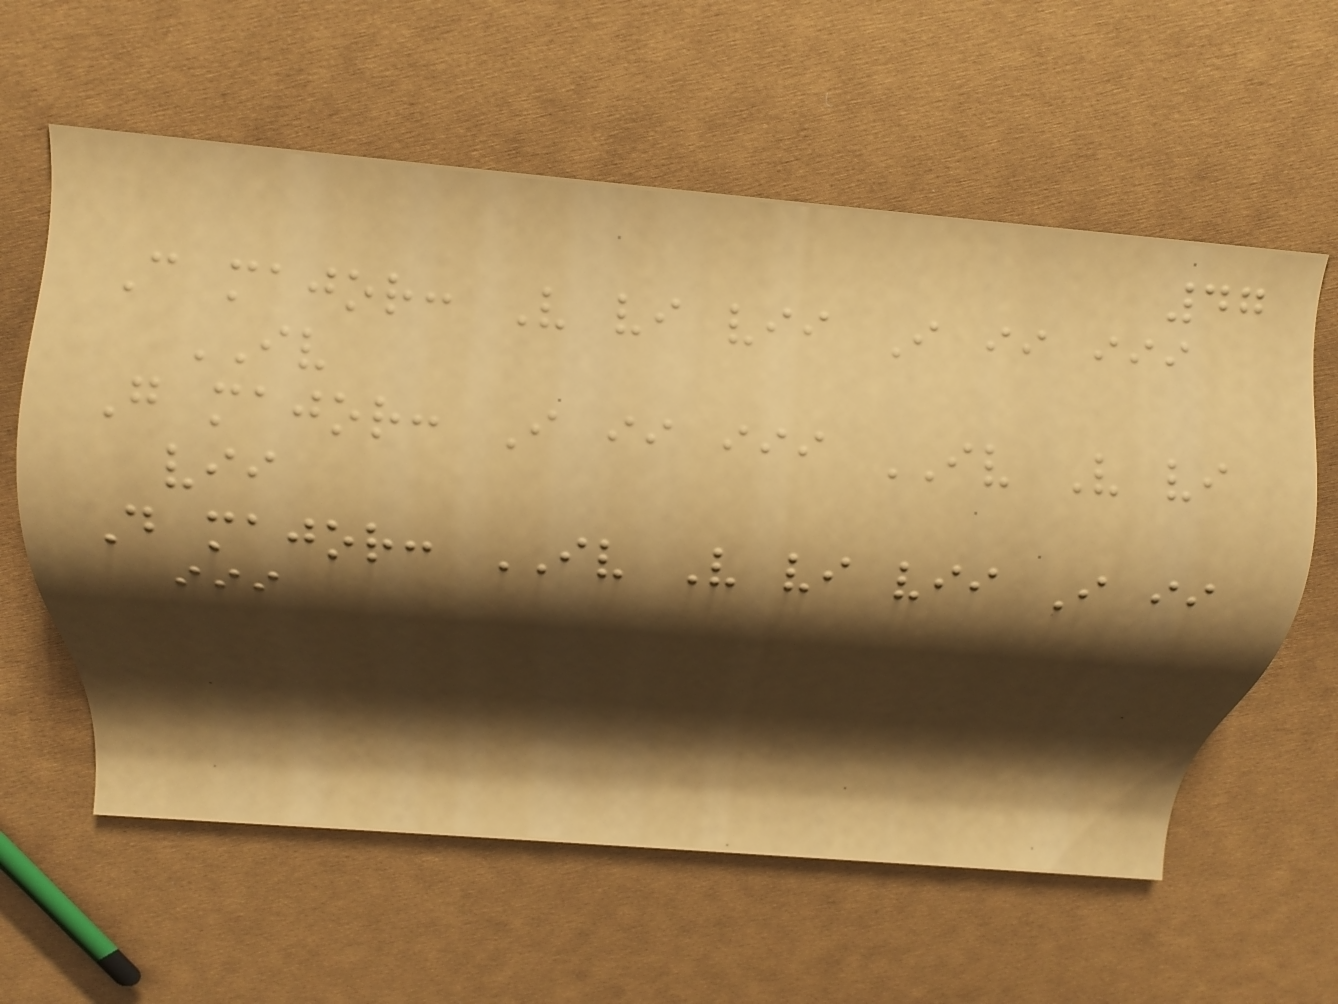47
C major: V vi vii I ii iii
IV
G major: I ii iii IV V vi
vii
D major: IV V vi vii I ii
iii
